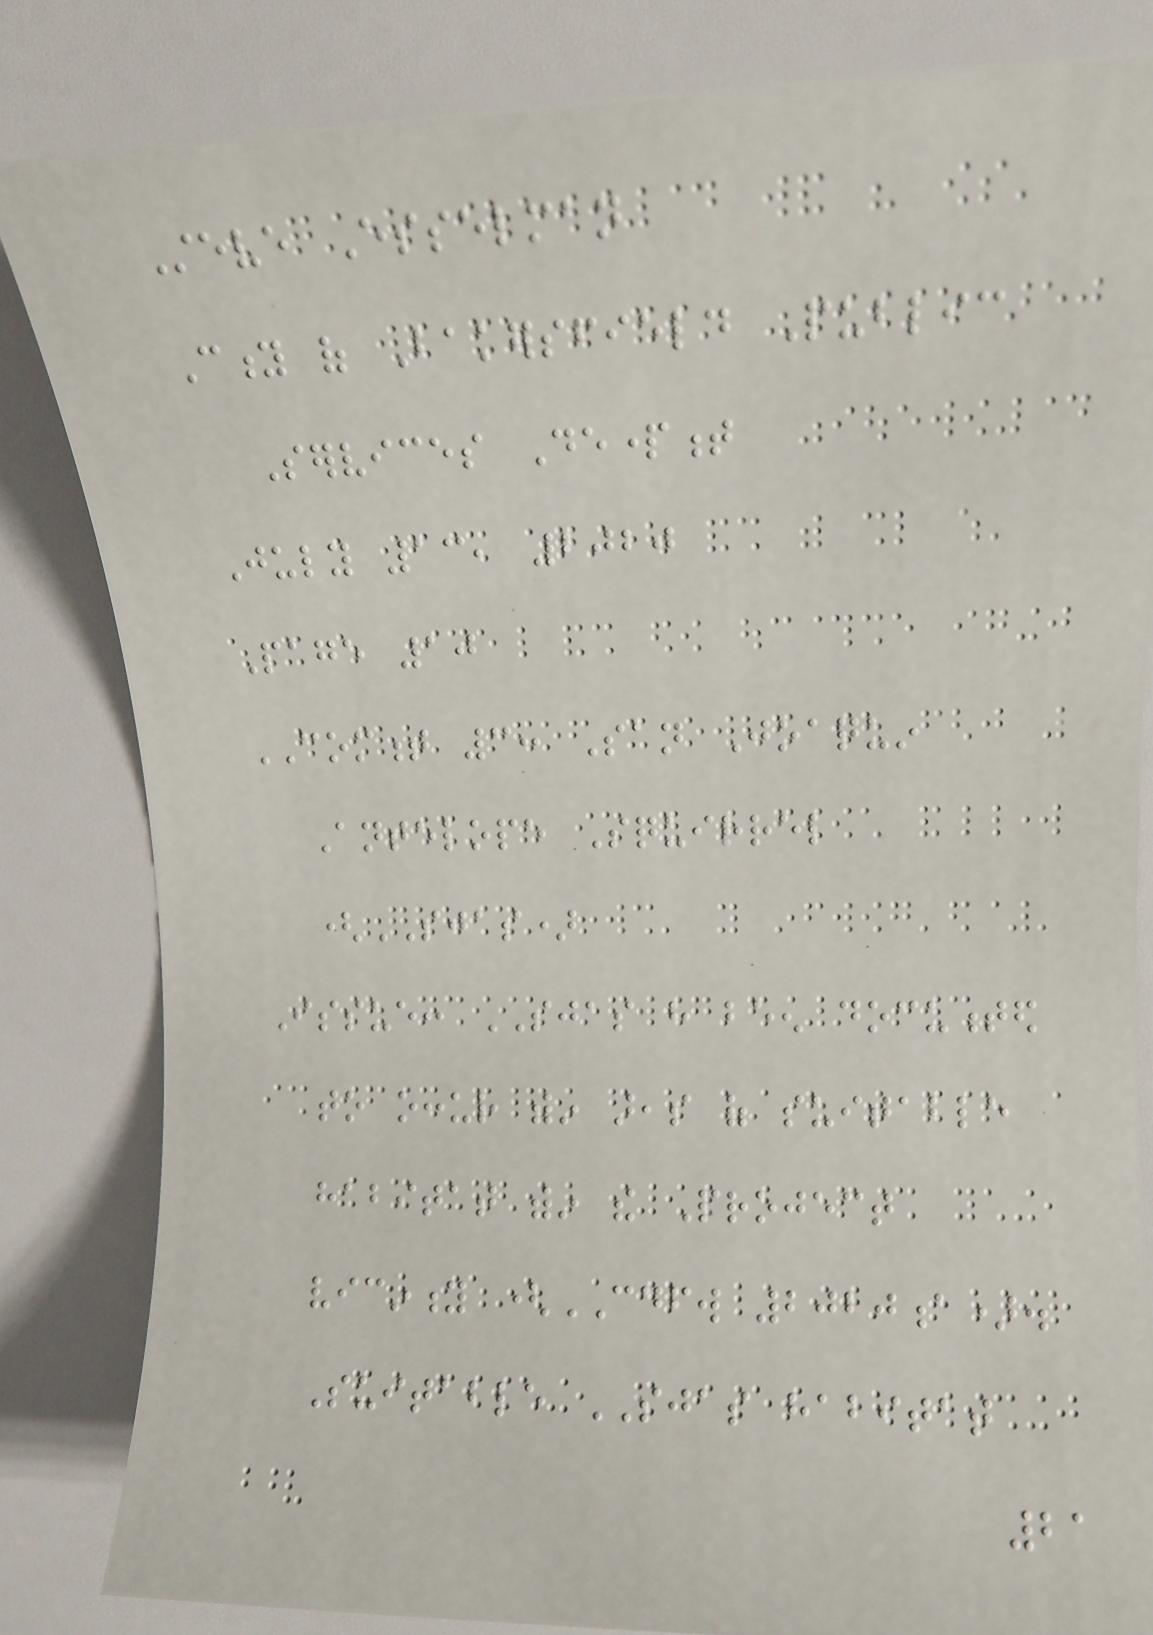Steve Esselman
City of Bakersfield Public
Services Department
July 13, 2020
Page 10
COMMENT 3: San Joaquin
Antelope Squirrel
(SJAS)
Issue: SJAS have been documented
to occur within areas of suitable
habitat within the Project
vicinity (CDFW 2020a).
Suitable SJAS habitat
21
